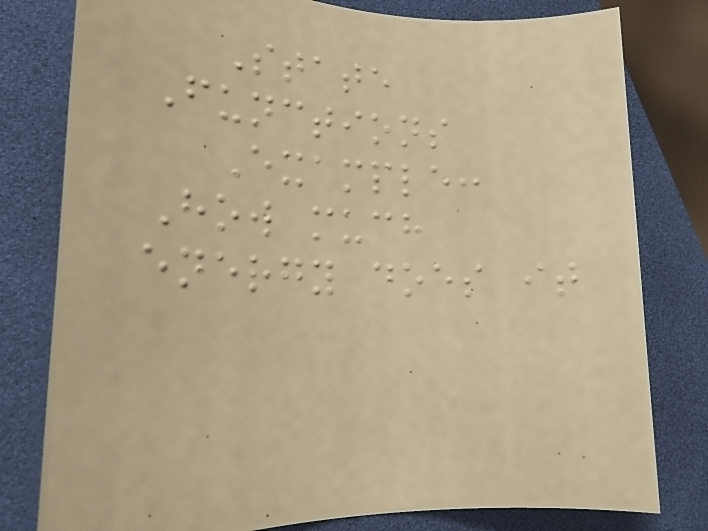State
Functions
Example:
How much
energy does it
